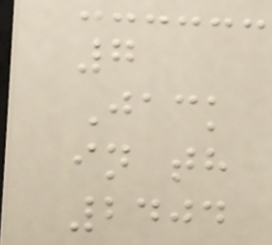7
Jack
in th
2404
